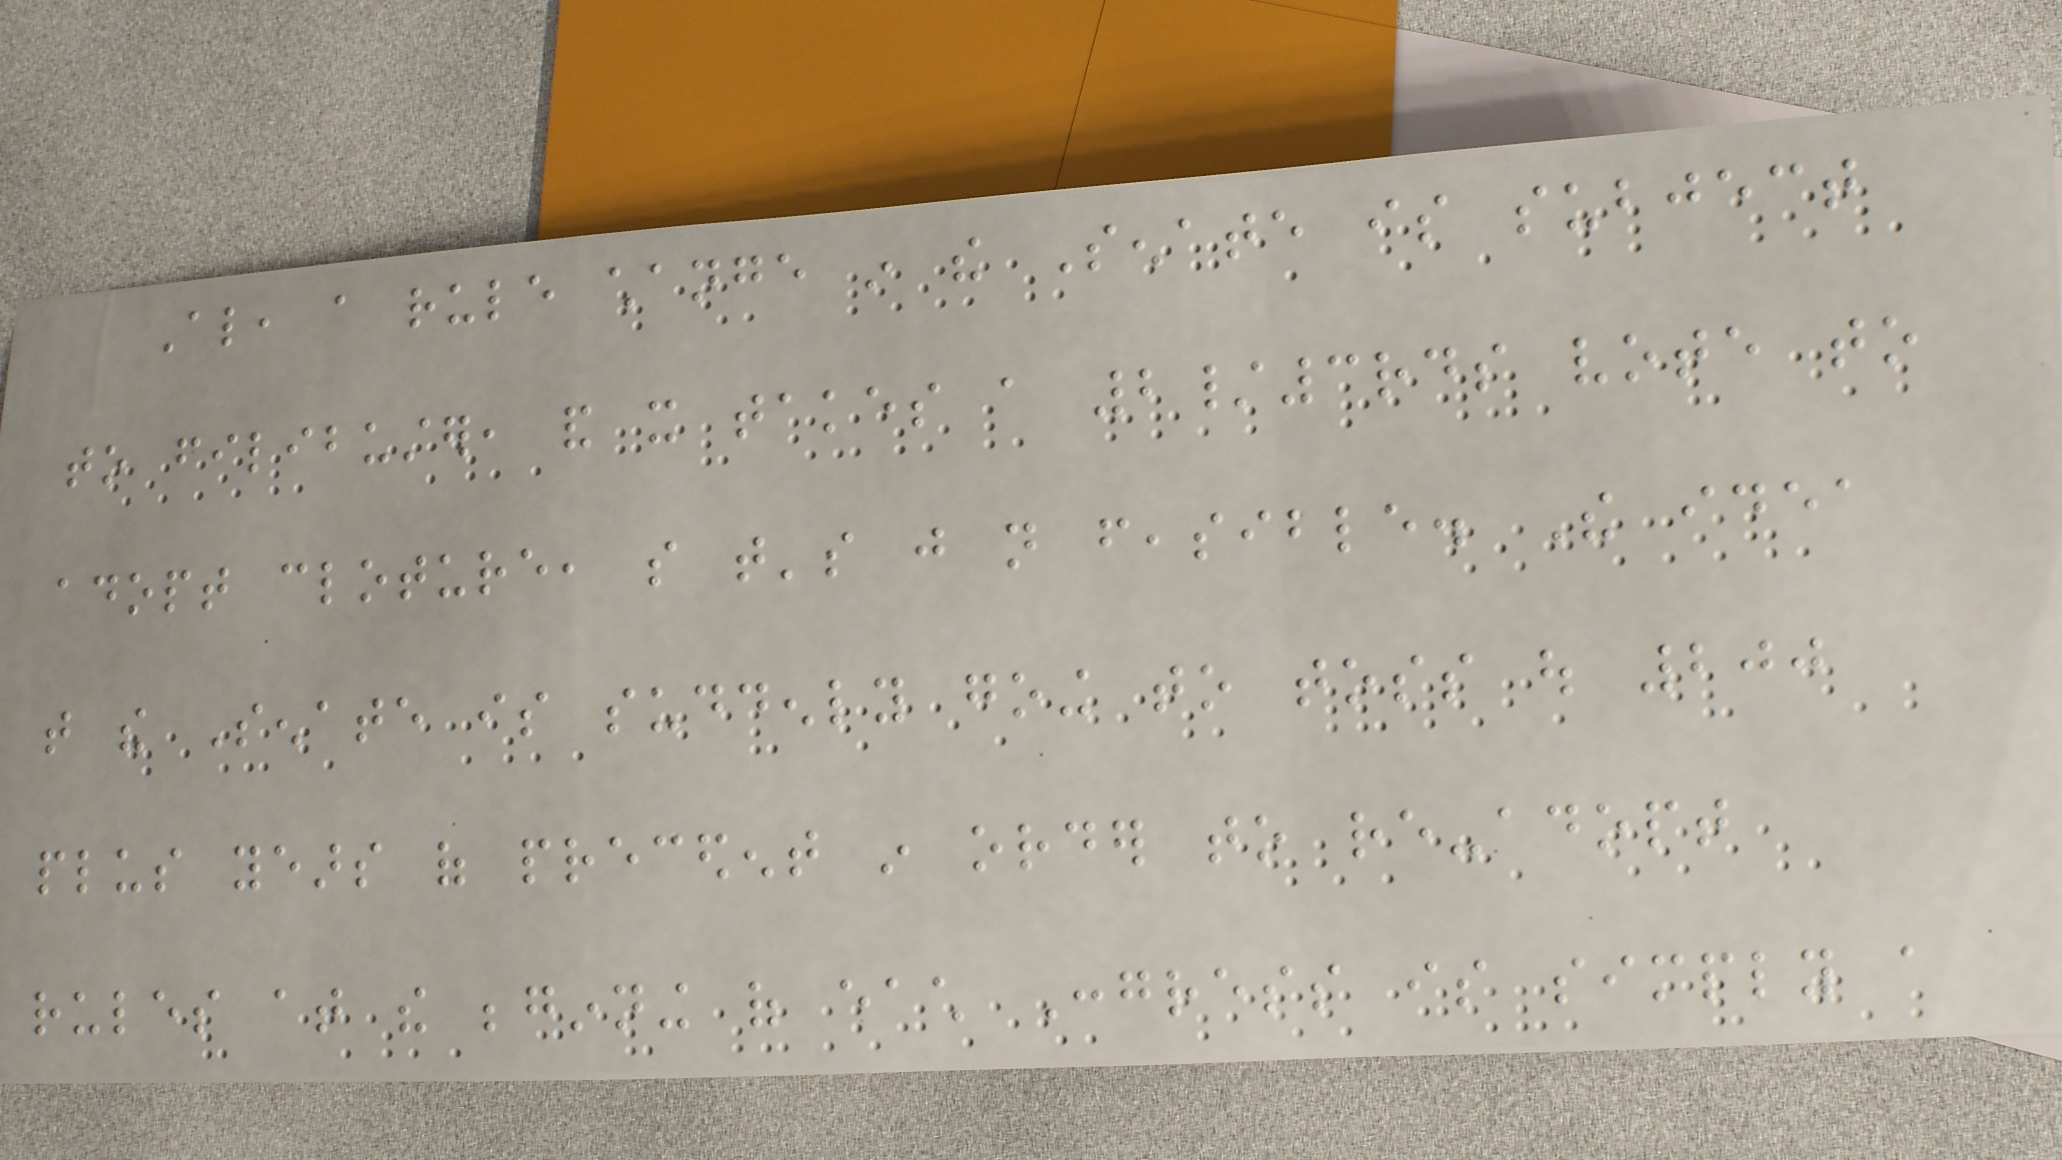Also, a rule change in the Senate is subject
to filibuster, and it takes a 2/3rds vote to
adopt cloture, so that's just not feasible. The idea
that the Senate is suddenly going to toss out 200
plus years of precedent in order to re-adopt
rules at the beginning of each Congress is simply a
